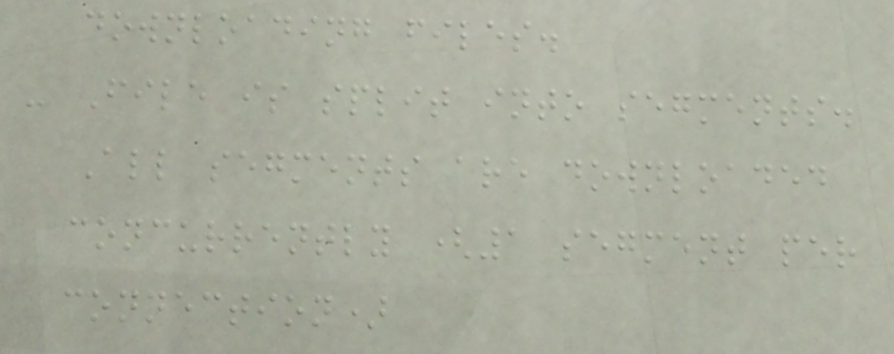downloading files.
- File is split into segments.
All segments are downloaded
concurrently (1 segment per
connection)
